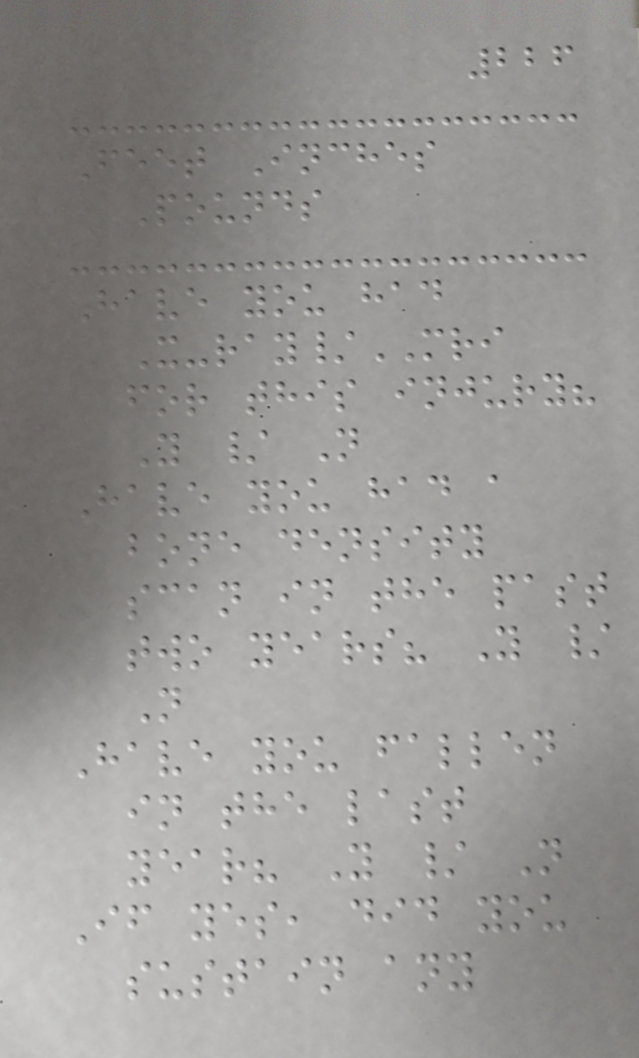226
Feet Inches
Pounds
Have you had
X-ray/MRI
for this injury?
Y / N
Have you had a
bone density
scan in the past
two years? Y /
N
Have you fallen
in the last
year? Y / N
If yes, did you
sustain any
